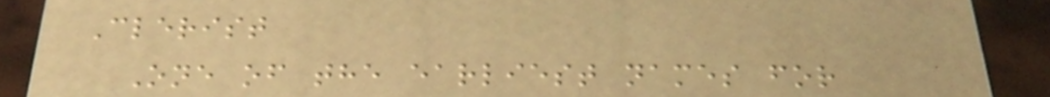Clerist
One of the earliest names for
